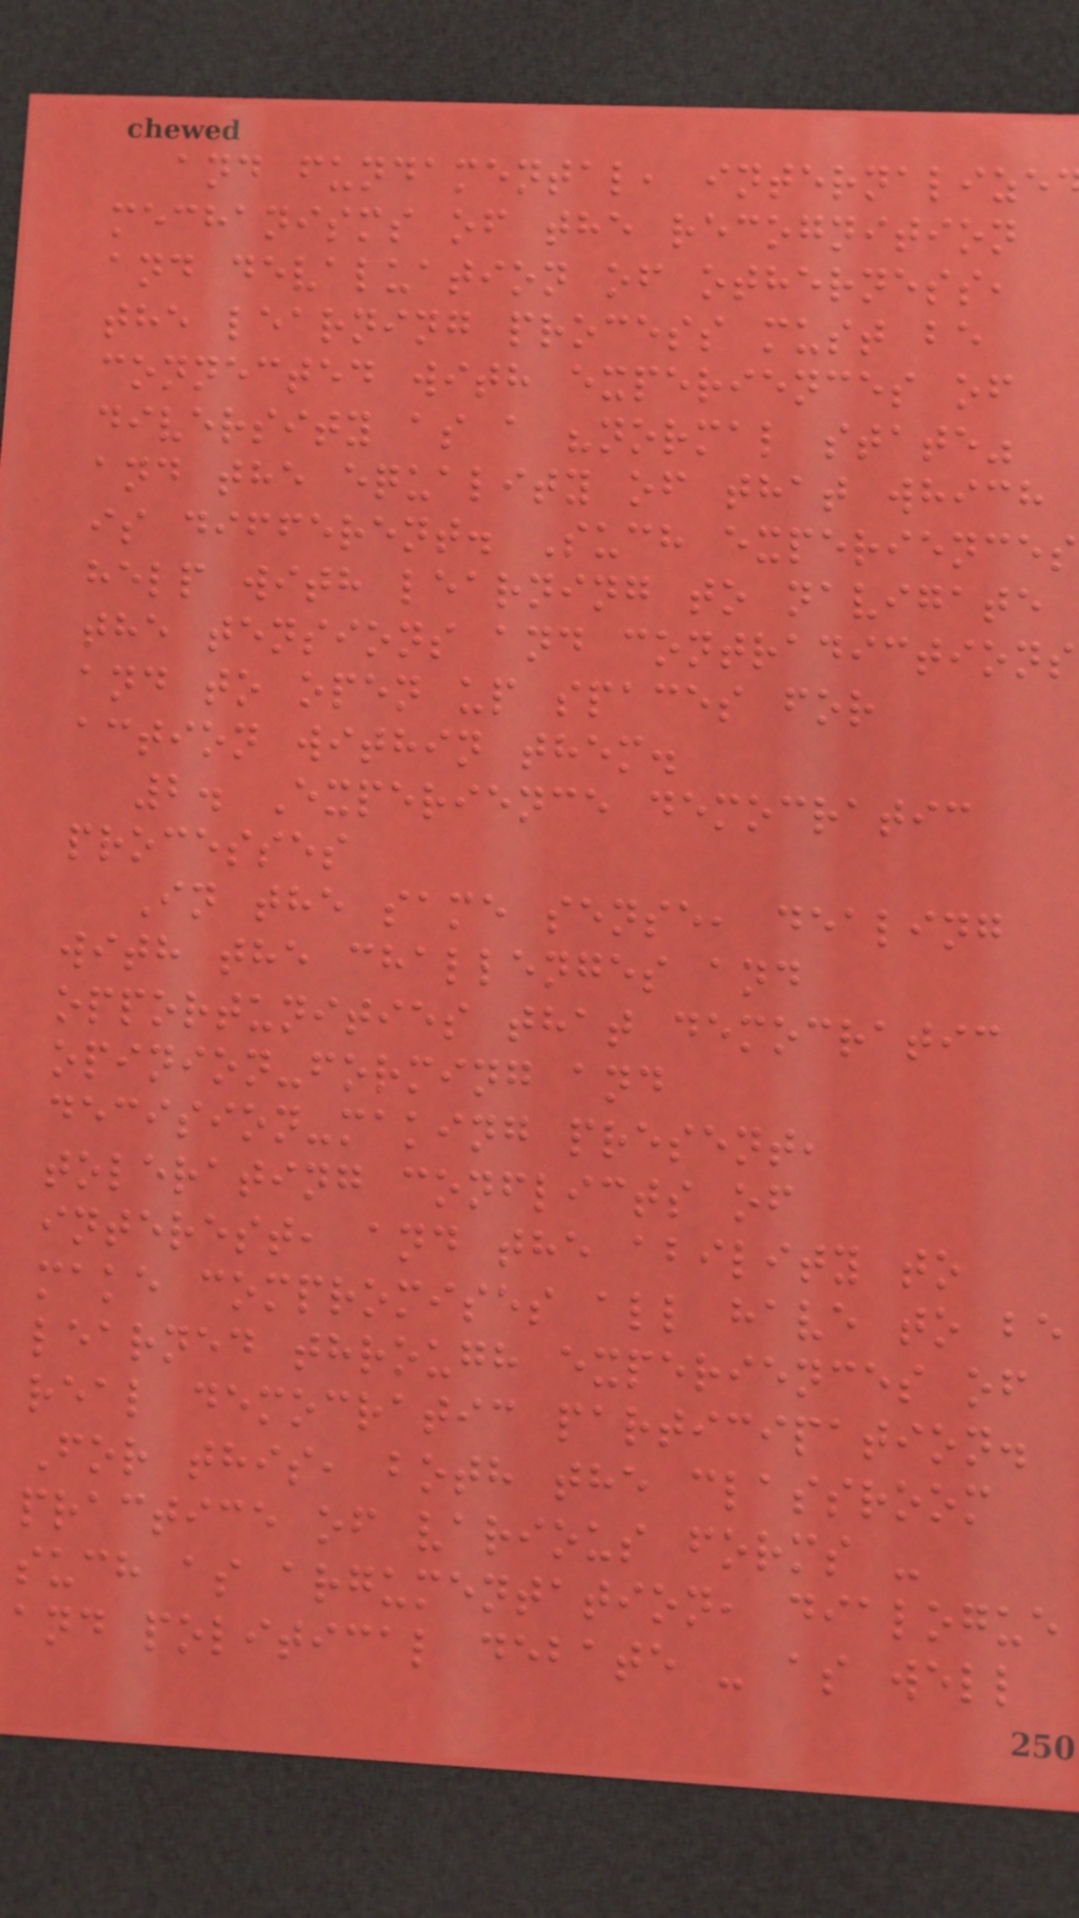and fundamental, internalize
mechanisms of the recognition
and devaluation of otherness,
the learning process must be
connected with experiences of
diversity as a "normal state"
and the equality of that which
is different. Such experiences
help with learning to navigate
the tensions and contradictions
and to open up spaces for
action within them.
2. Experience democratic
processes
In the same sense, dealing
with the challenges and
opportunities that democratic
opinion-forming and
decision-making present,
tolerating conflicts of
interest, and the ability to
make compromises all have to be
learned through experiences of
real democratic participation.
For this, both the classroom
practice of various forms -
such as argumentation, dialogue
and political debate - as well
